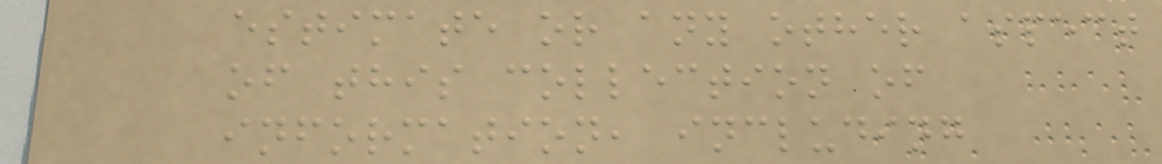estimate or any other aspect
of this collection of
information, including
